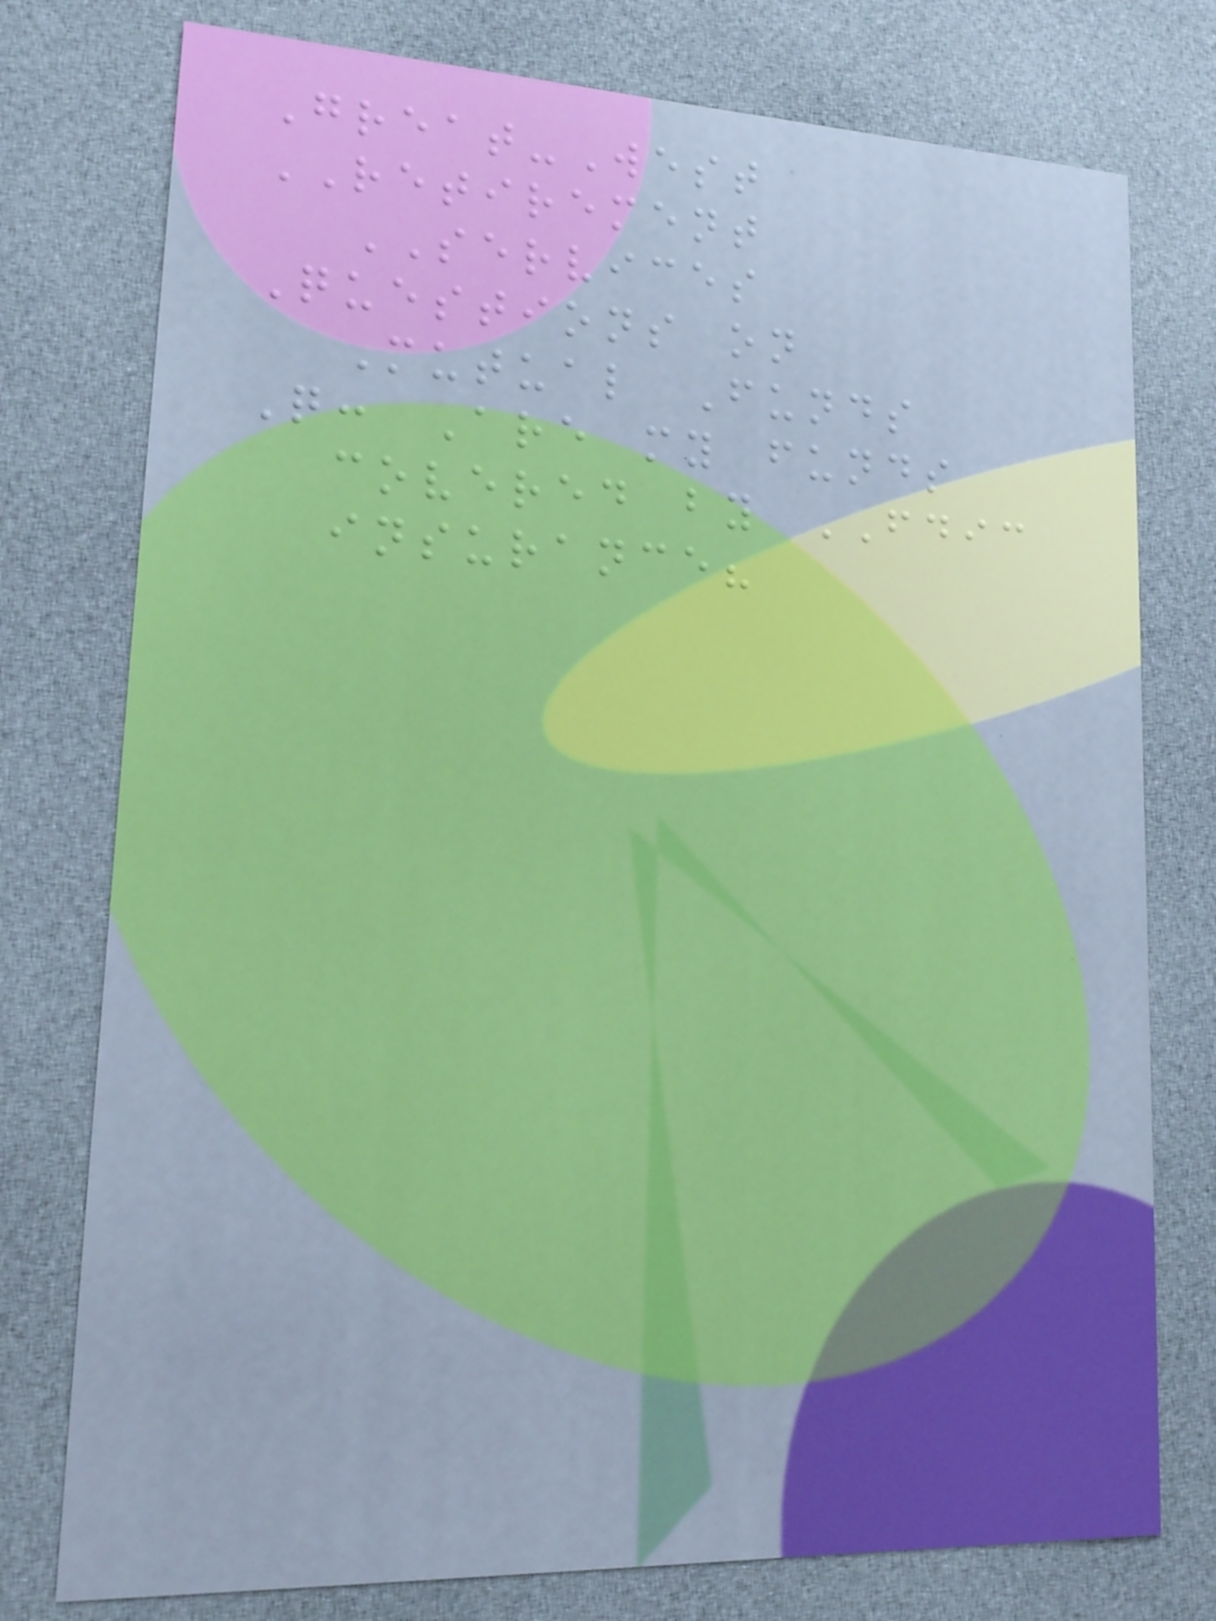Great-West
RETIREMENT
SERVICES
Questions on
Mutual Funds
Q: Are my funds
covered by FDIC
insurance?
